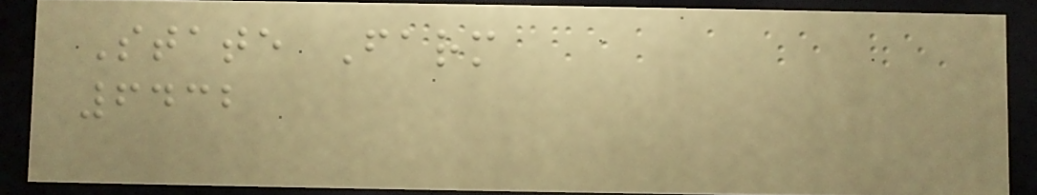State Farm
6432
